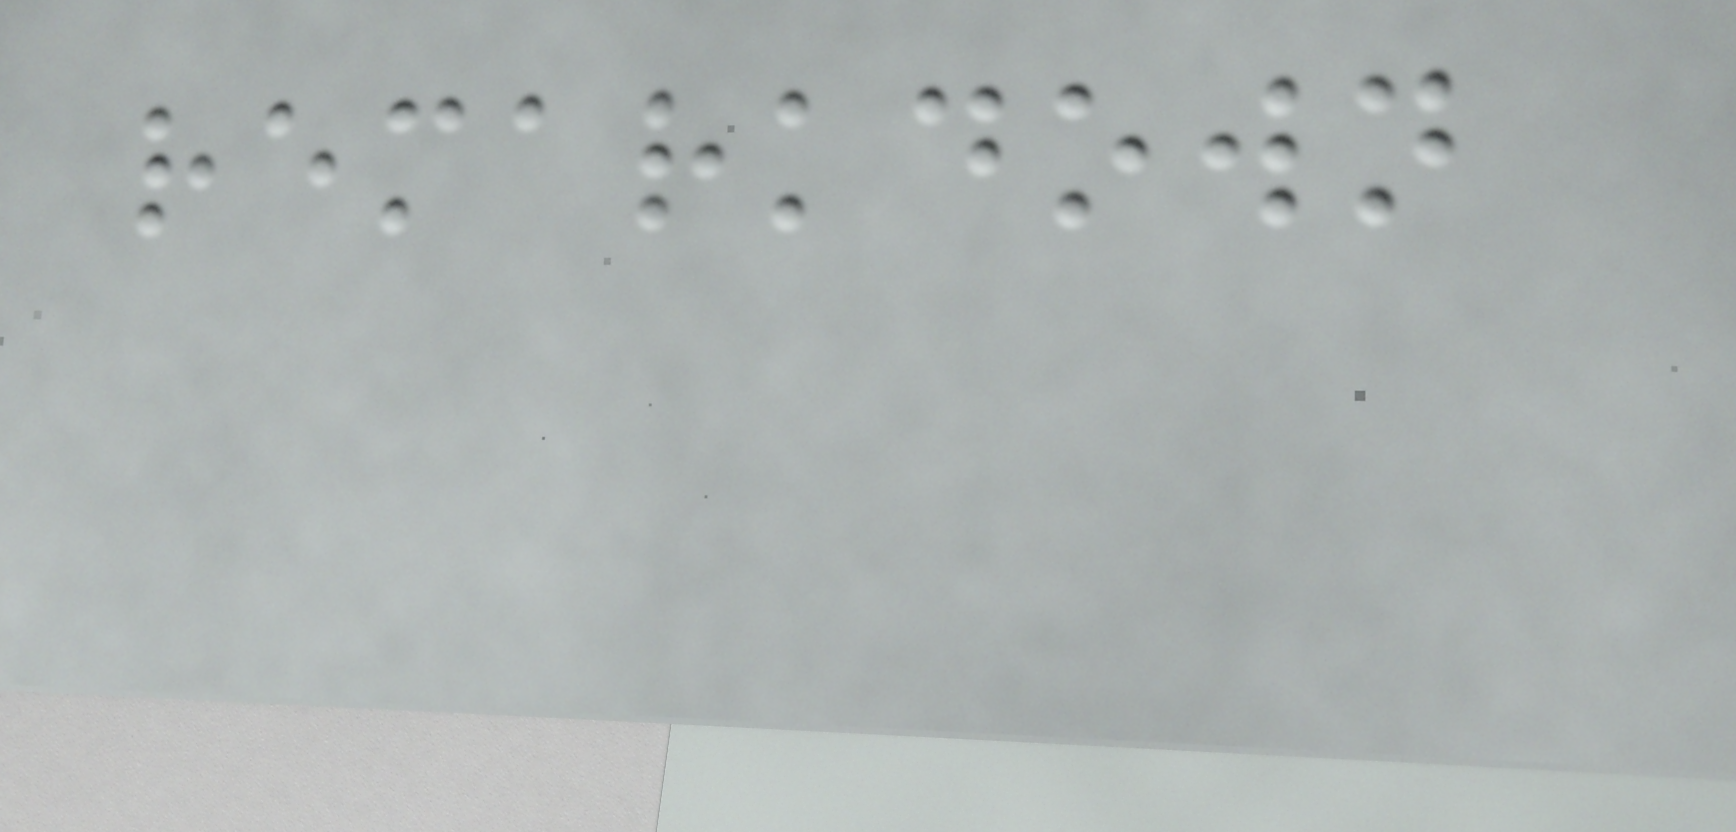remarkdown
